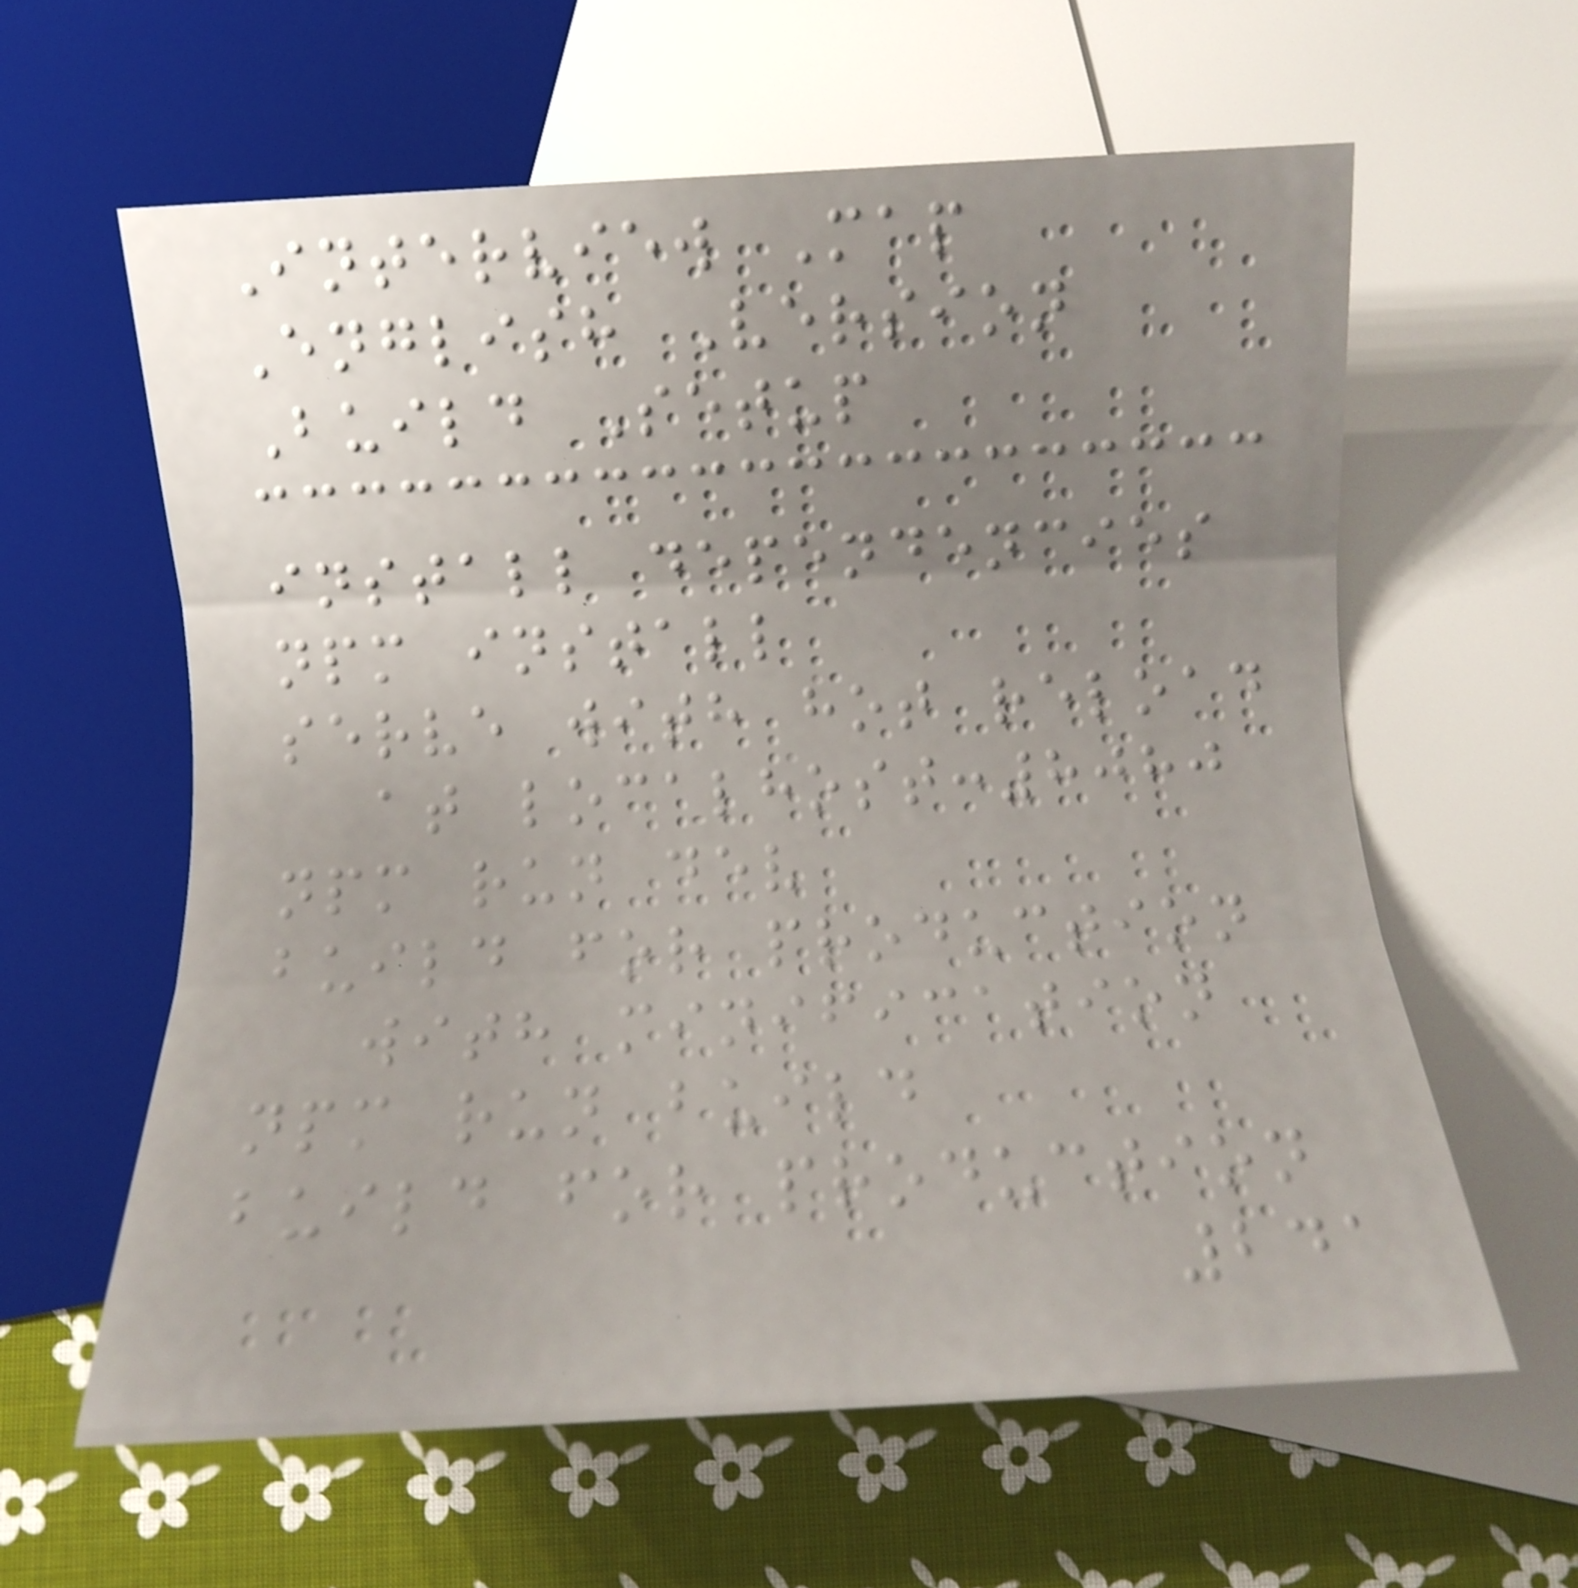Interview Map
English Version
Build Setup
install dependencies
npm install
serve with hot reload
at localhost:8080
npm run dev
build for production
with minification
npm run build
build for production
241
